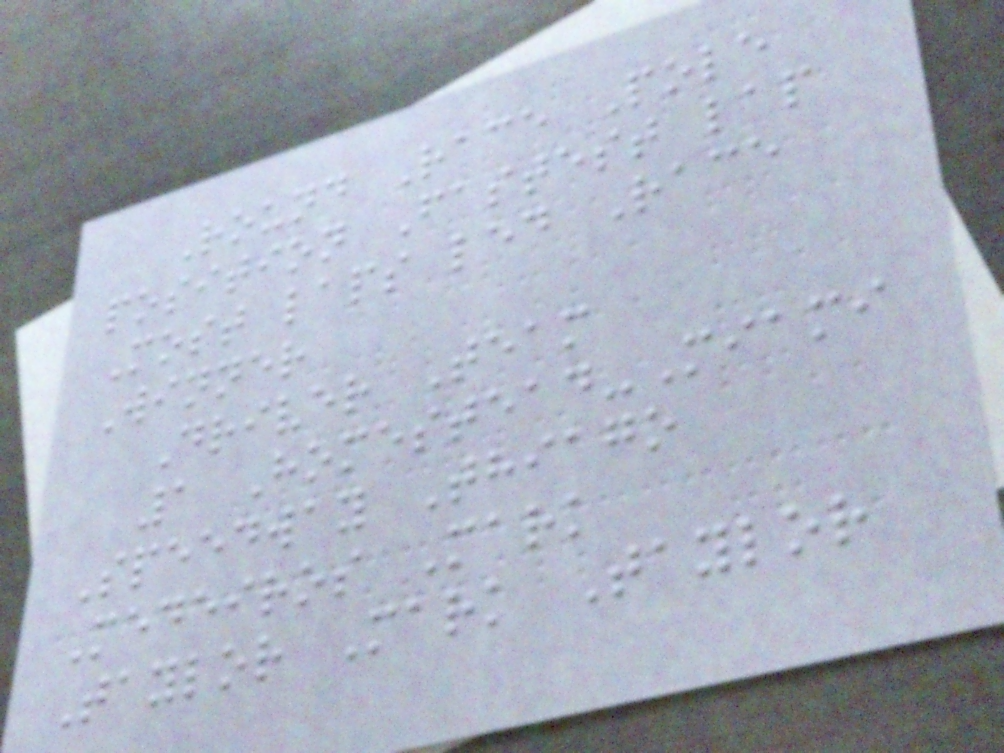Round Race Pole
position Fastest lap
Most laps led Race
Winner
Driver Team
1 Homestead-Miami
Speedway Thiago
Medeiros Mark
Taylor Mark Taylor
